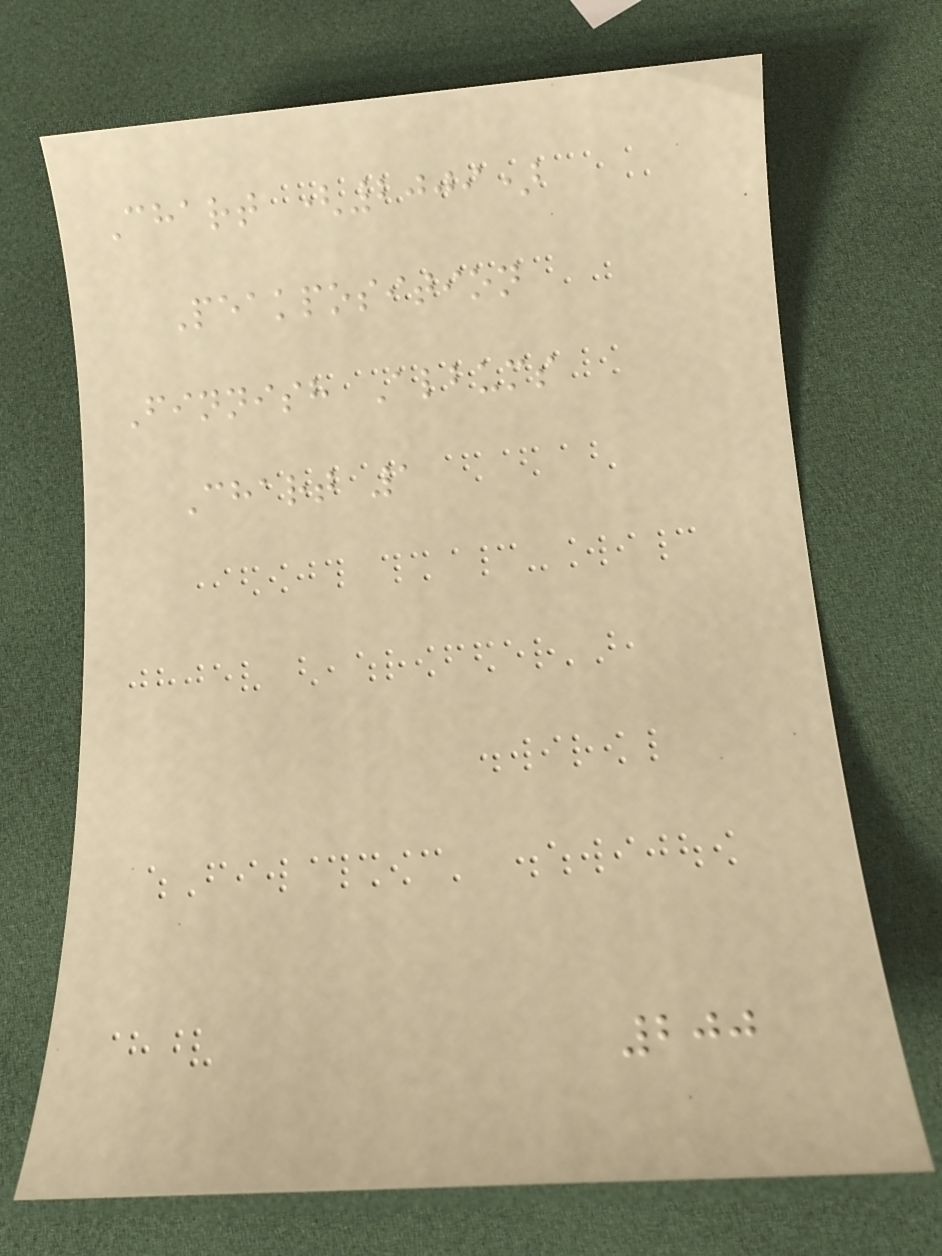Chart (2009)
Peakposition
Finnish Albums
Chart 1
200
